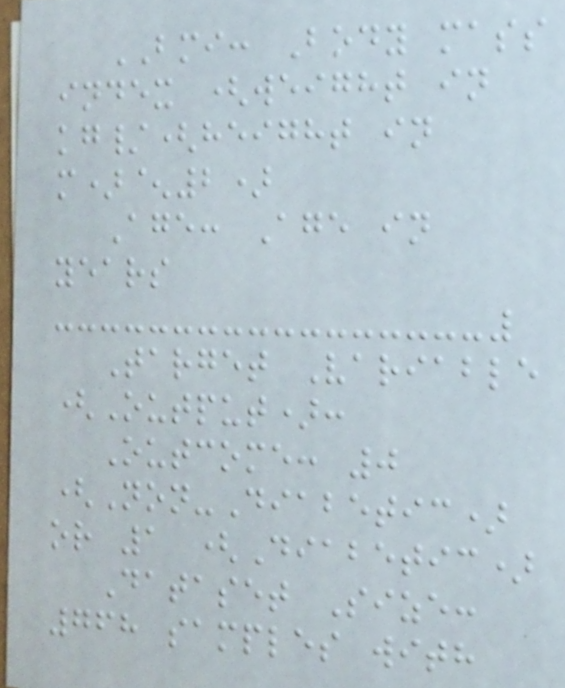BMI: Body mass
index (weight in
kg/(height in
m)^2)
Age: Age in
years
Target Variable
(Output):
Outcome: 0
(Non-Diabetic)
or 1 (Diabetic)
Dataset Size:
768 samples with
